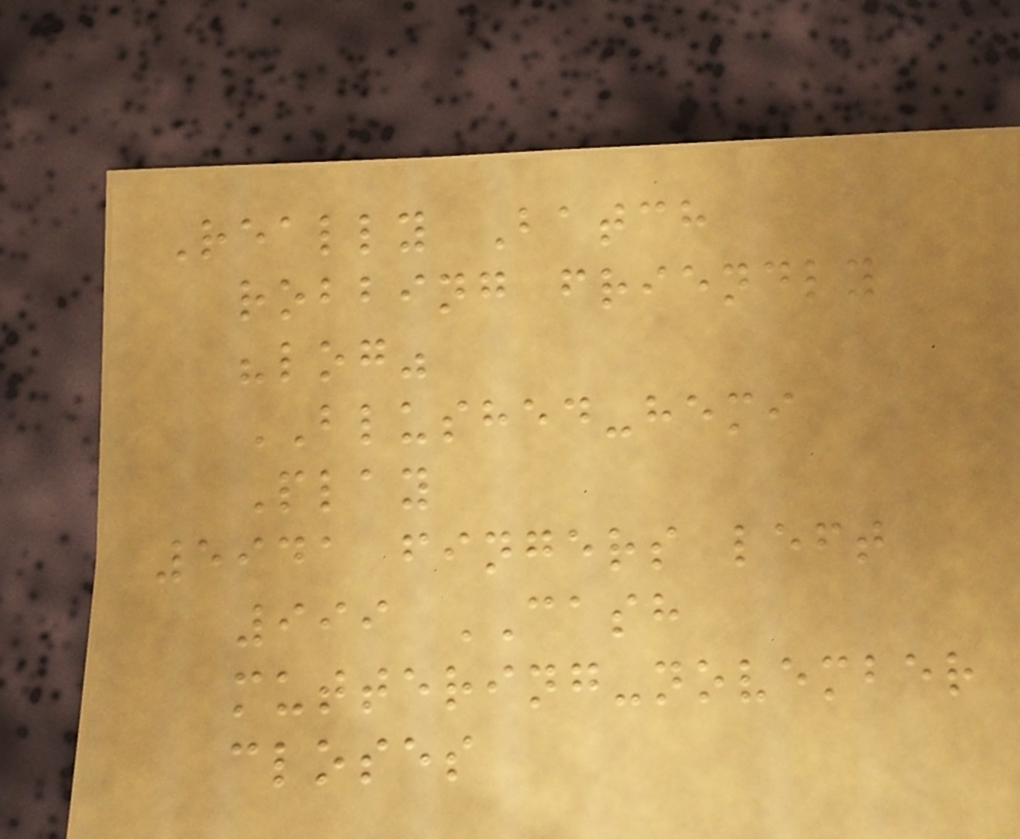Really Batch
robbing friendly
"log"
BLUSHED-hemi
Play
5941 fingers left
999 CASH
muttering-november
closes
